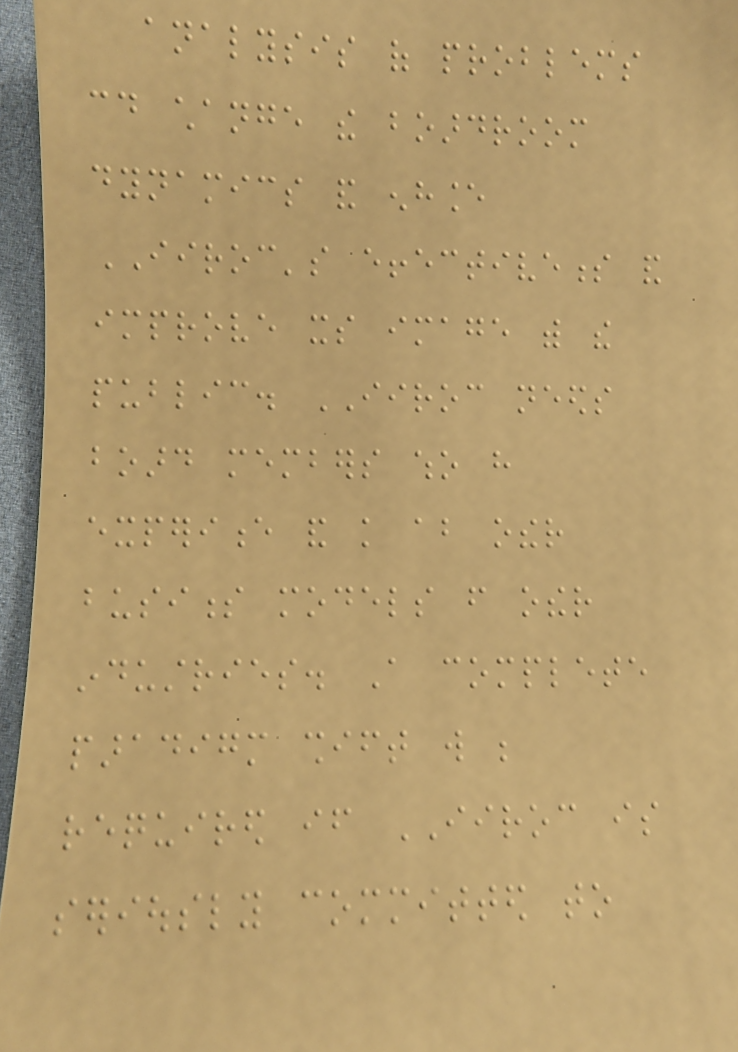analysis of problems
could change the boardroom
dynamics and enhance
IIROC's effectiveness and
improve its image with the
public. IIROC needs
board members who have
experience and knowledge about other
business models from other
industries. A complete
paradigm shift will be
required if IIROC is
seriously committed to
